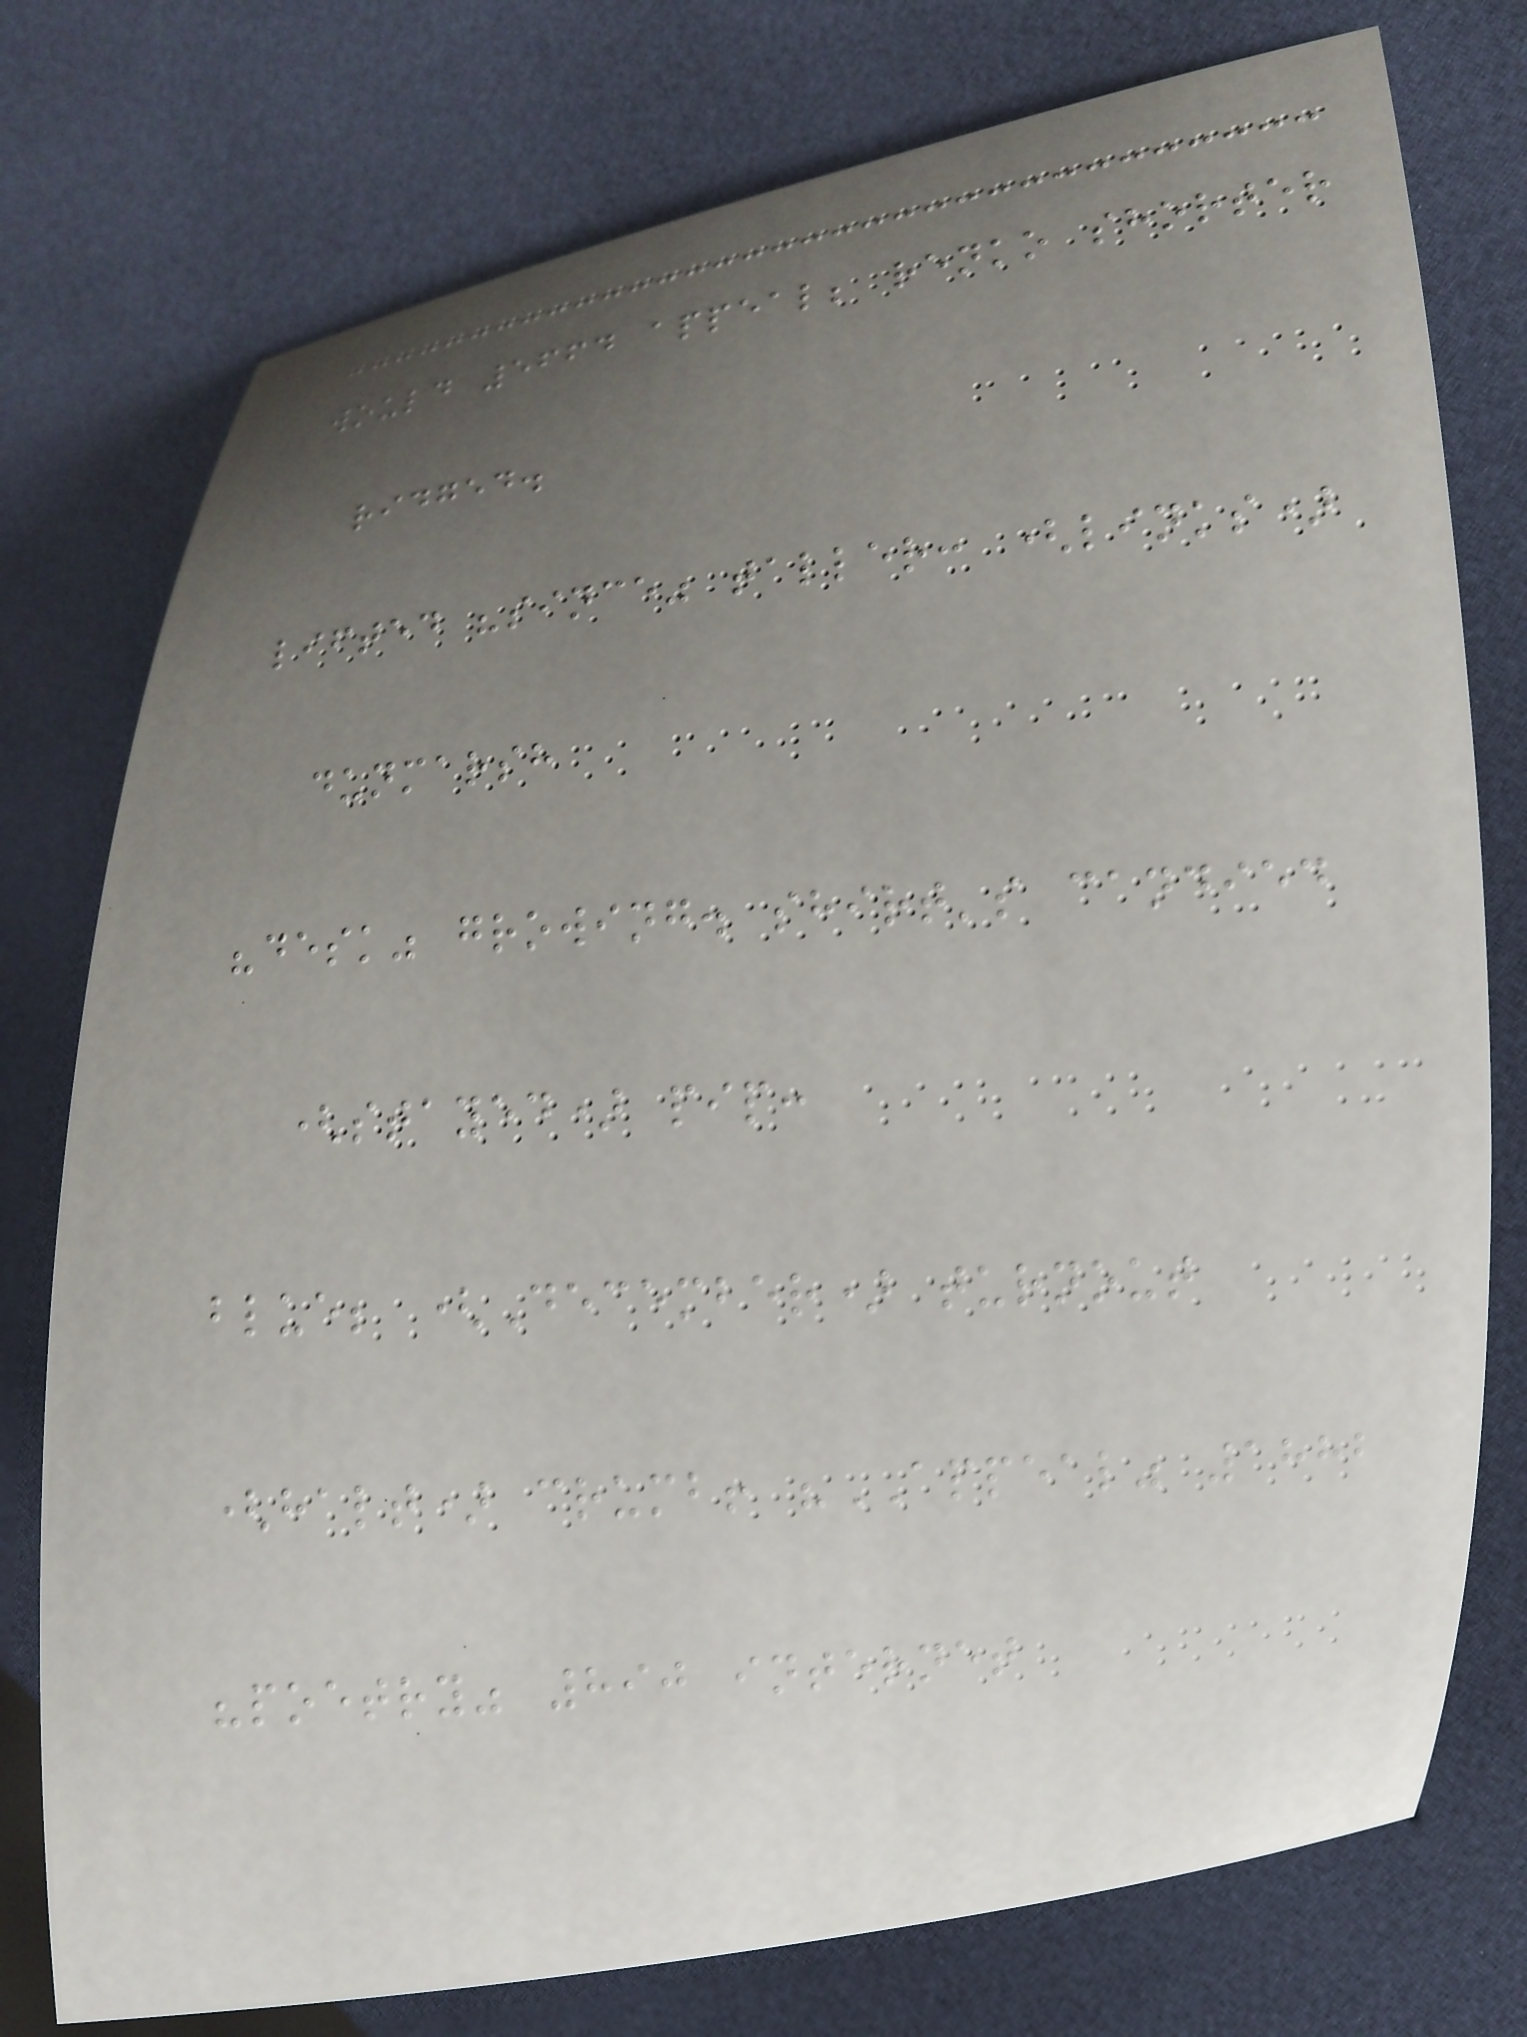would 5664 appeal; renko shorter
ridged.
lifted "since" taller: (links)
dunmarsh
"desk" growing. shirt's candied
(stayed) pip:
blue; (December) turnout
(halt) crumb! "APPEAL" 1882
"poetry" 890 internet
